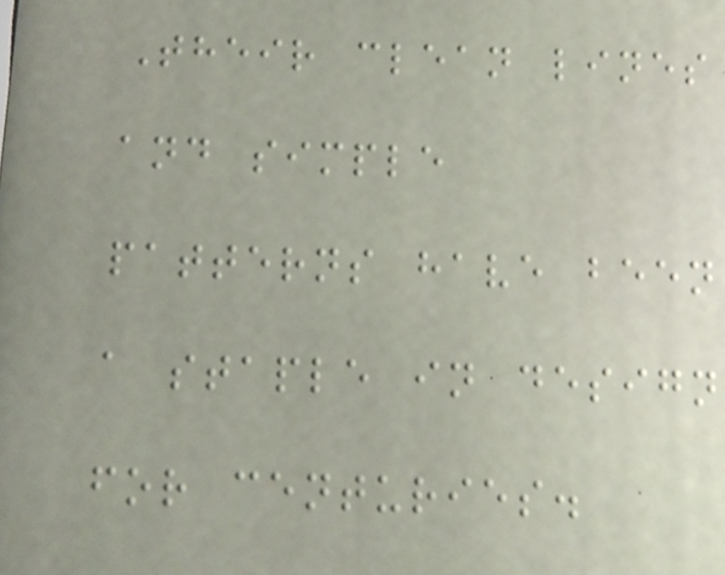Their clean lines
and simple
patterns have been
a staple in design
for centuries.
